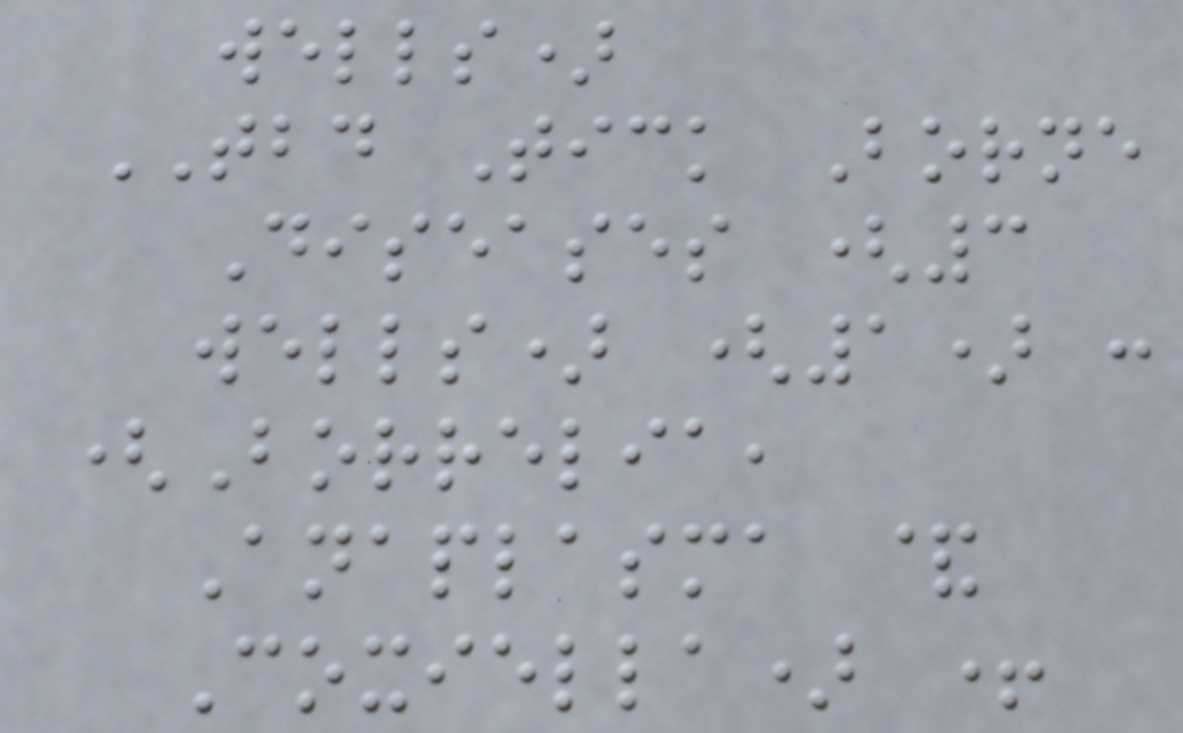wells)
TBD Tick Borne
Diseases (3
wells) (1) :
(Borrelia,
Anaplasma &
Coxiella) +
